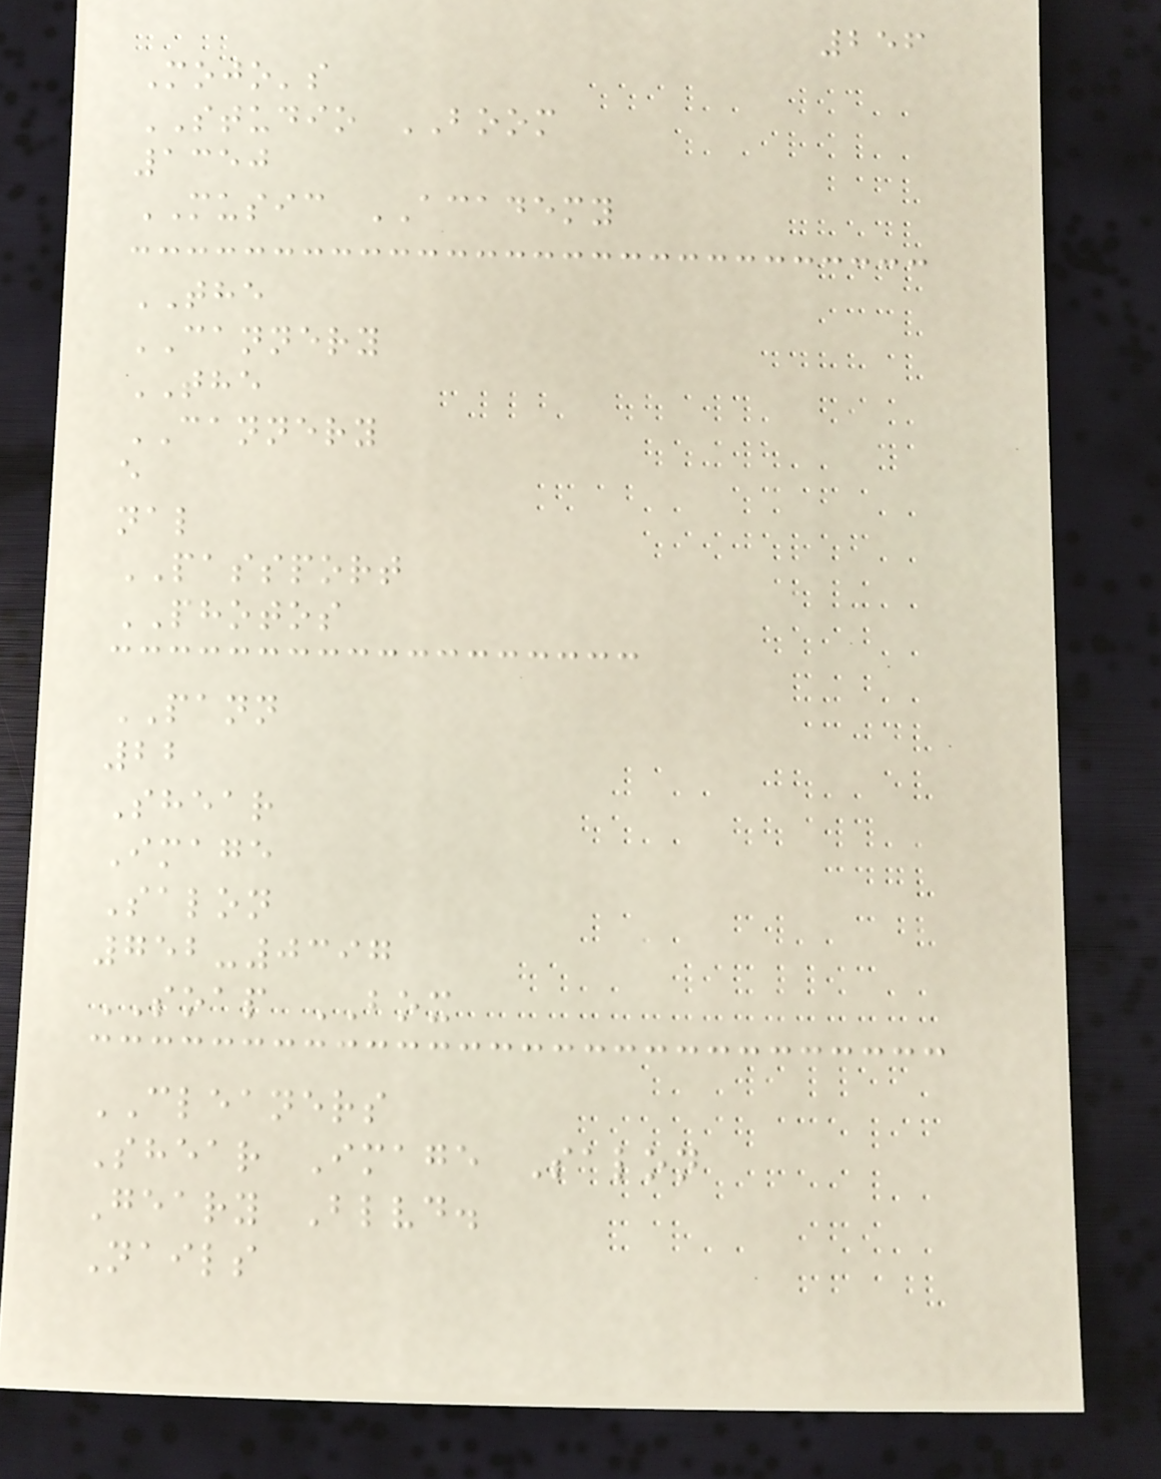256
Mojo's
STUDIO BOOM
1350
MUSIC ACADEMY
THE
CANNERY
THE
CANNERY
e
nal
PASSPORT
PHOTOS
PANN
22
Shear
Image
Salon
752-0397
SOAP BOX
CLEANERS
Shear Image Salon
Geary Blvd.
Nails
